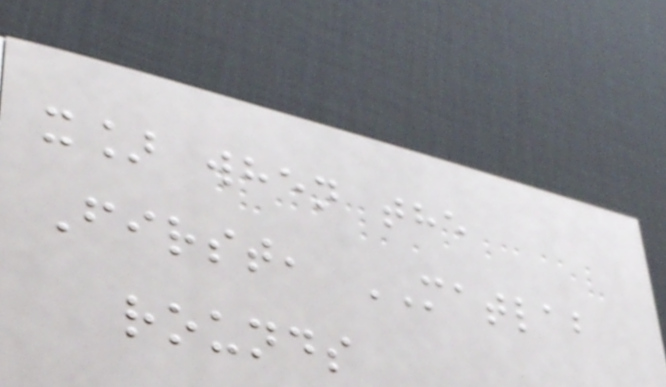x] when the
First, MATLAB
rounds
